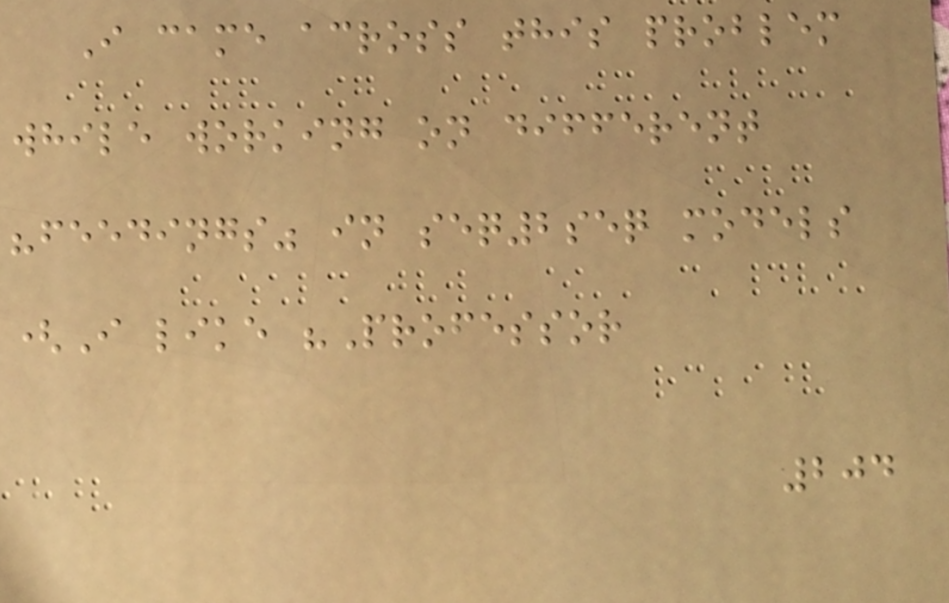I came across this problem
while working on different
"feedings" in seq2seq models
(I like "Professor
204
